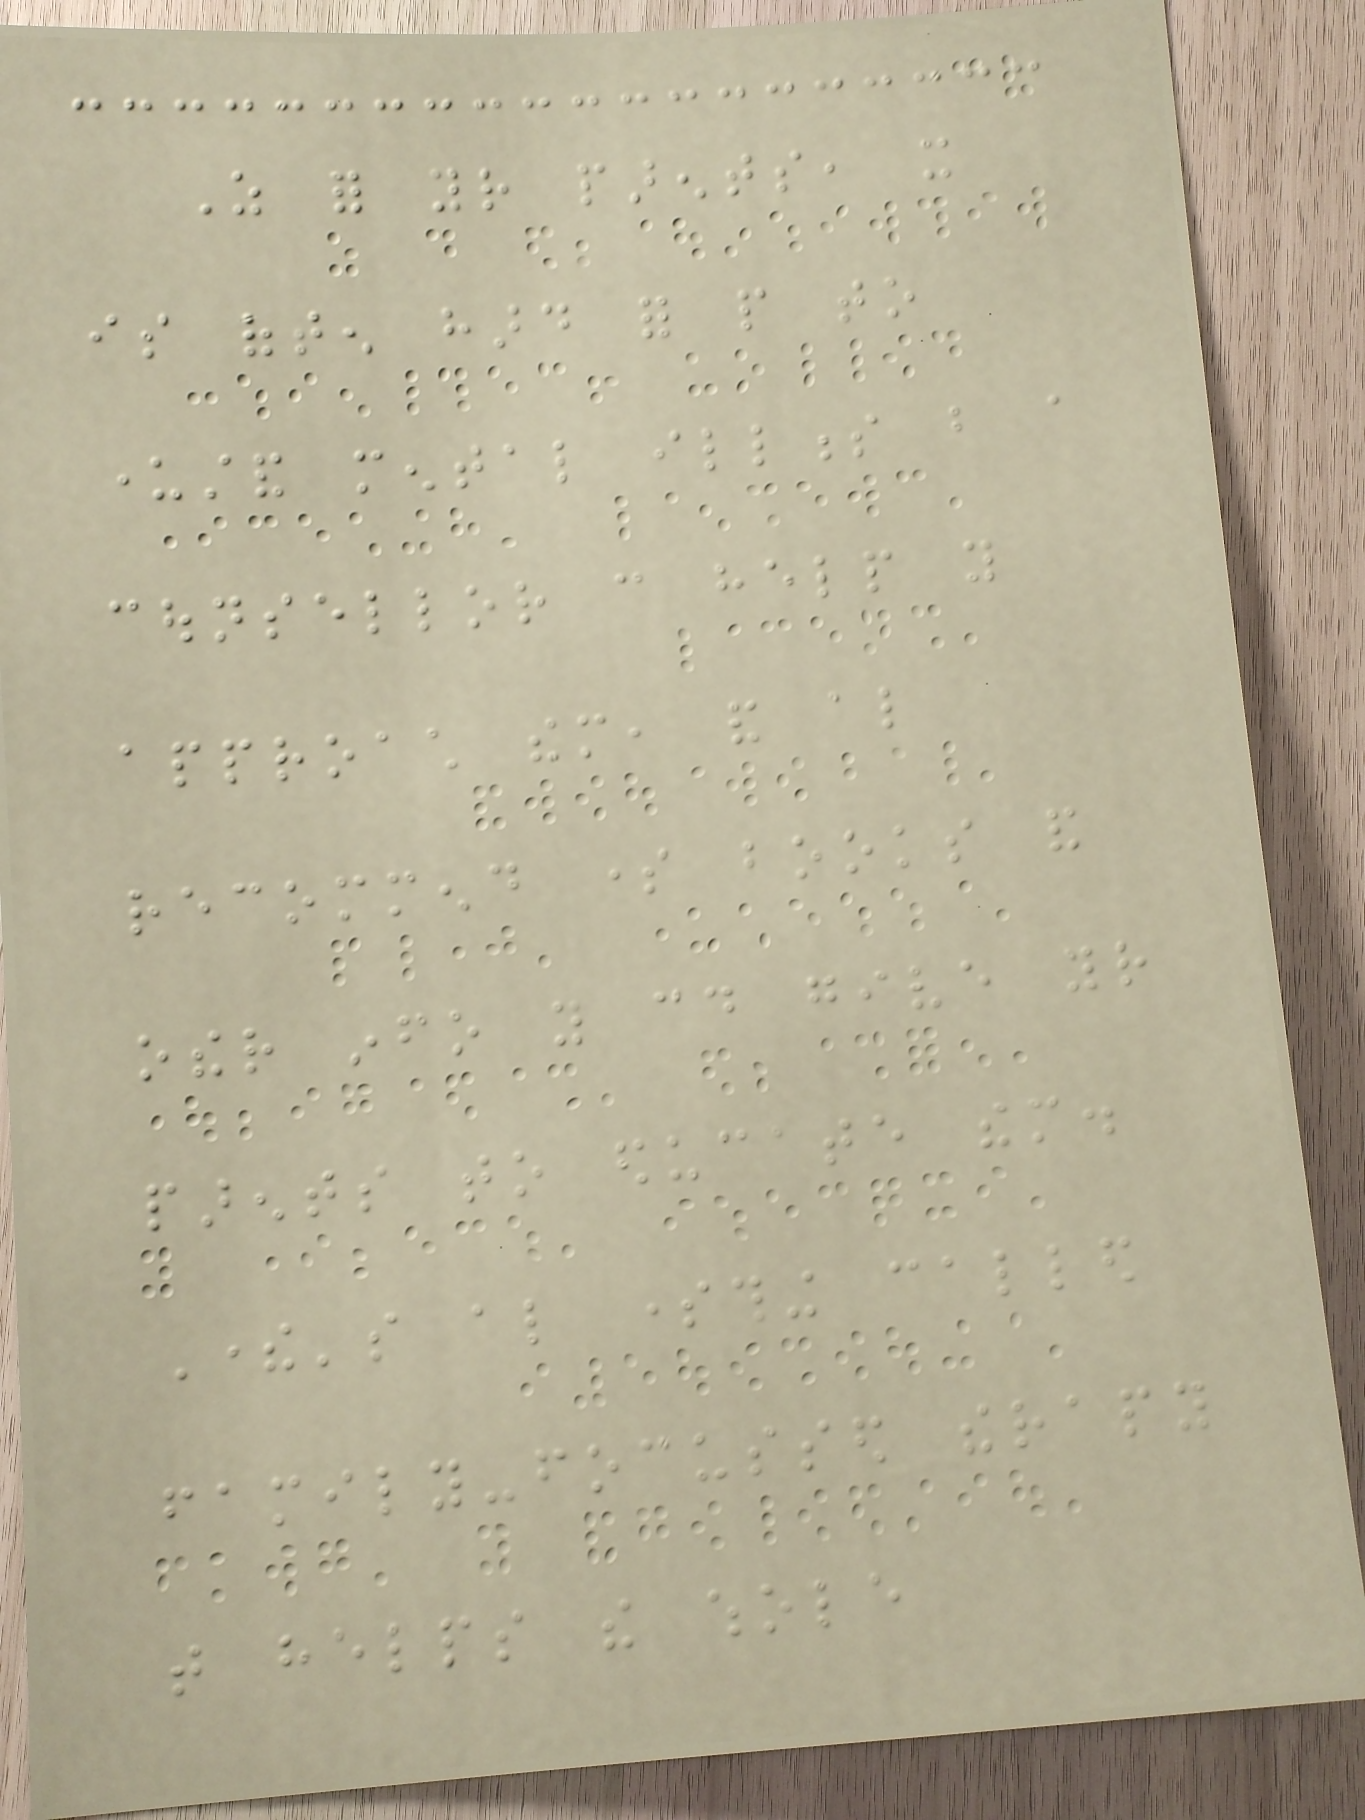As for your parents, it
is often hard for people to
understand mental illness but a
counsellor can help you
approach them, and also
recommend some books and
other info you could give your
parents to educate them.
There's also something called
family-focussed therapy
that helps the whole
